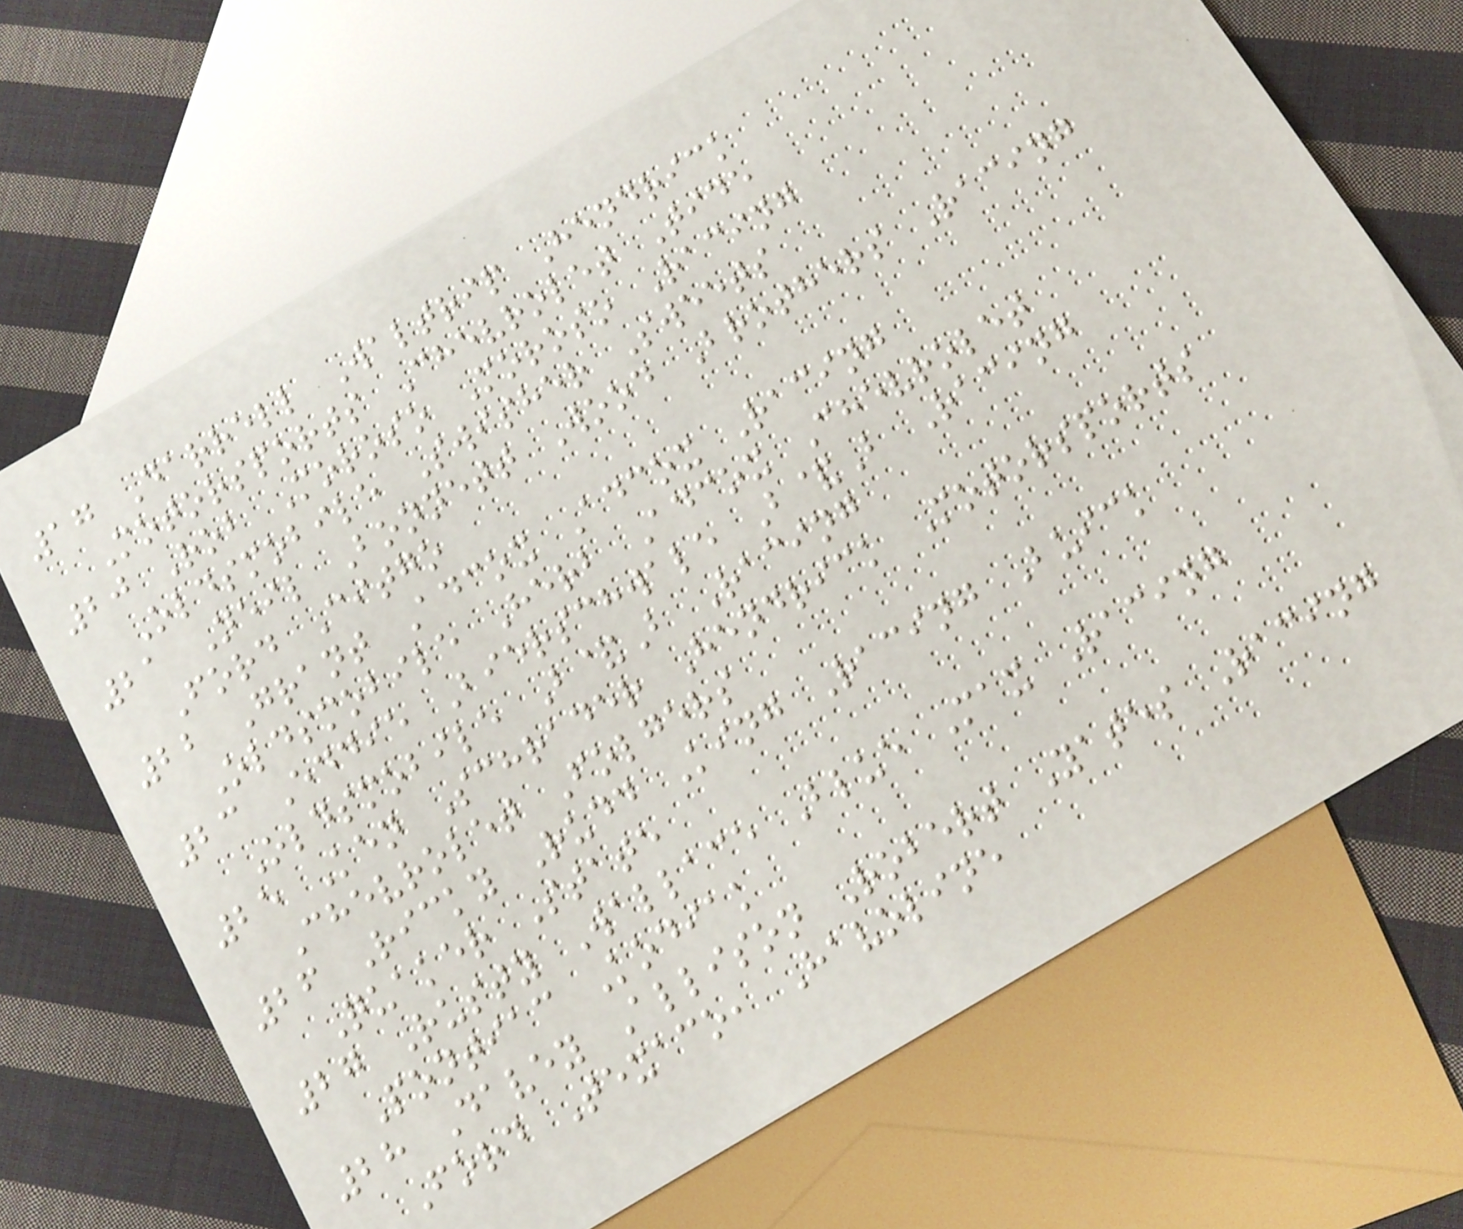17 Darrell Waltrip Hendrick
Motorsports Chevrolet Tide
20 Rob Moroso Moroso Racing
Oldsmobile Swisher Sweets
21 Neil Bonnett Wood Brothers Racing
Ford Citgo
22 Grant Adcox Adcox Racing
Oldsmobile Herb Adcox Chevrolet
23 Eddie Bierschwale B&B Racing
Oldsmobile B&B Racing
25 Ken Schrader Hendrick Motorsports
Chevrolet Folgers
26 Ricky Rudd King Racing Buick
Quaker State
27 Rusty Wallace Blue Max Racing
Pontiac Kodiak
28 Davey Allison Robert Yates Racing
Ford Texaco, Havoline
